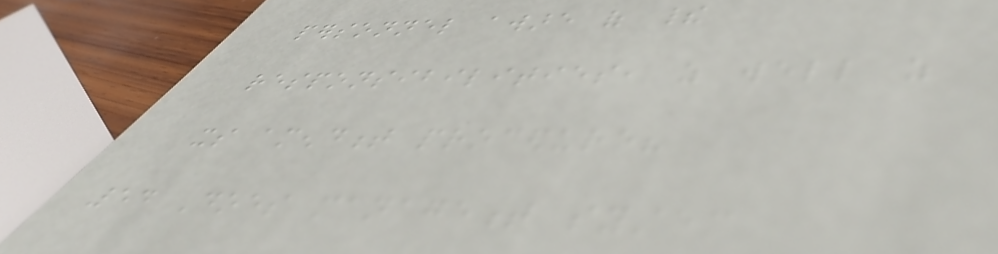personnel aware of their
responsibilities, as well as
its amendment procedure?
54 Does management system
